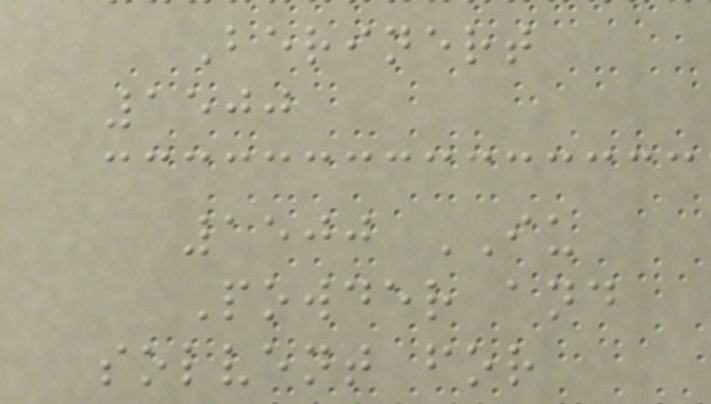Berinert
1500
1500 IU
Powder and
solvent for
